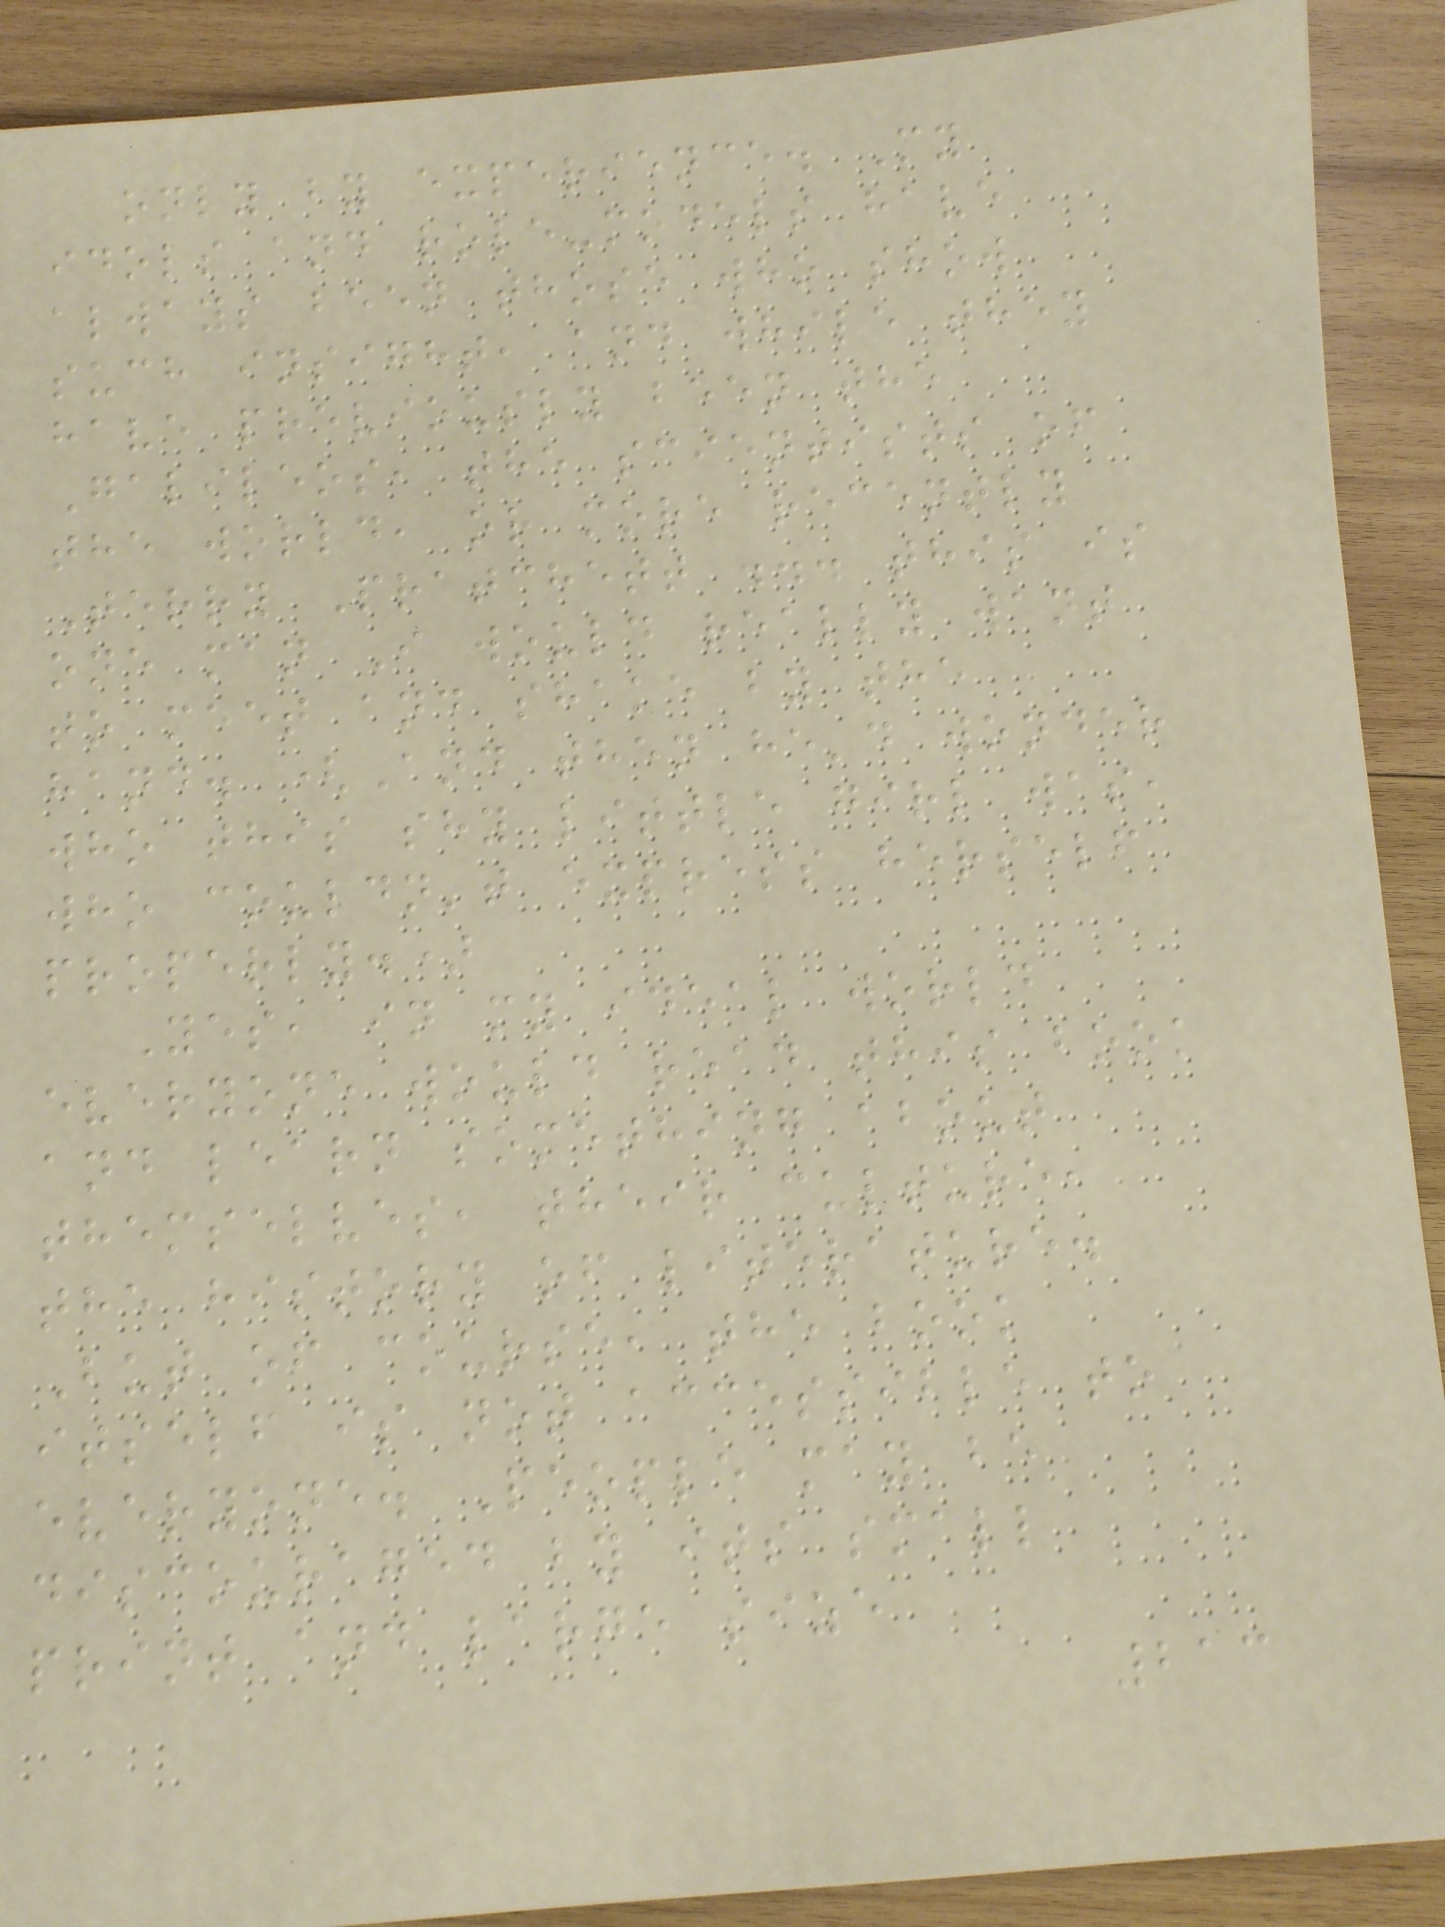only by experience. My
idols and role-models have
always been those who show
such insight, and while they
have previously been the
Galileos, the scientists of
the world, or more recently
Terry Pratchett ... this is
one man I would really want
to meet and shake by the
hand. (And then he'd wonder
who this shy little girl was,
who couldn't express herself
properly.)
Yes, in my ideal world
everyone would read this book
and learn something about
themselves, their culture,
the history of literature.
But of course, the book
itself is not accessible to
everyone. People may be
discouraged by its small
print and large size
213
